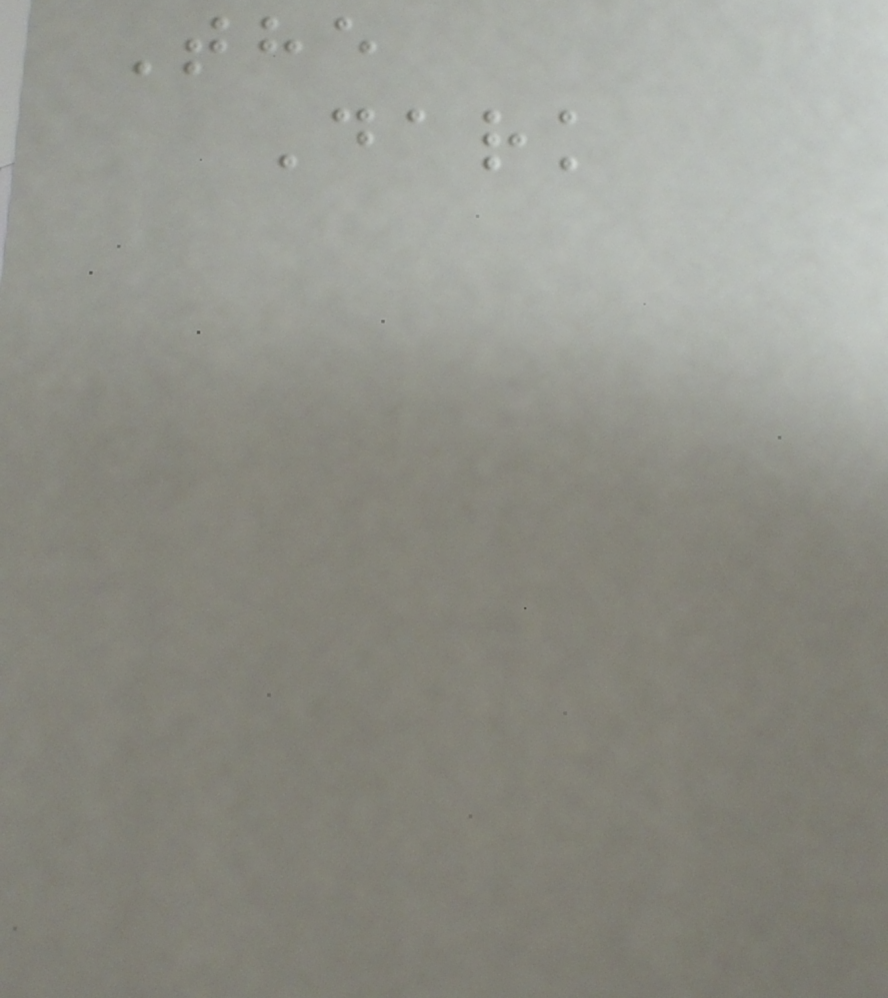The
Dark
